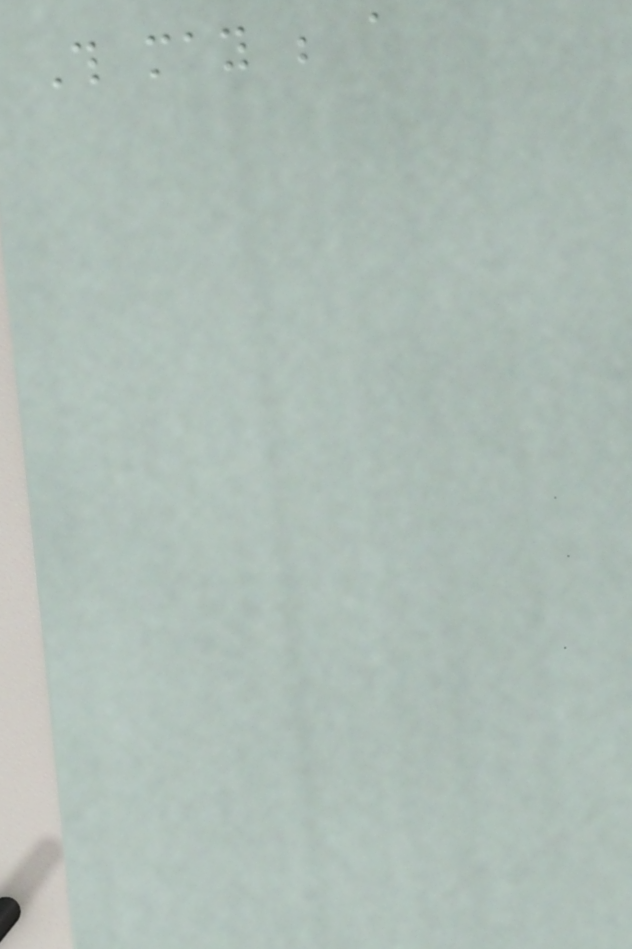This may be a
